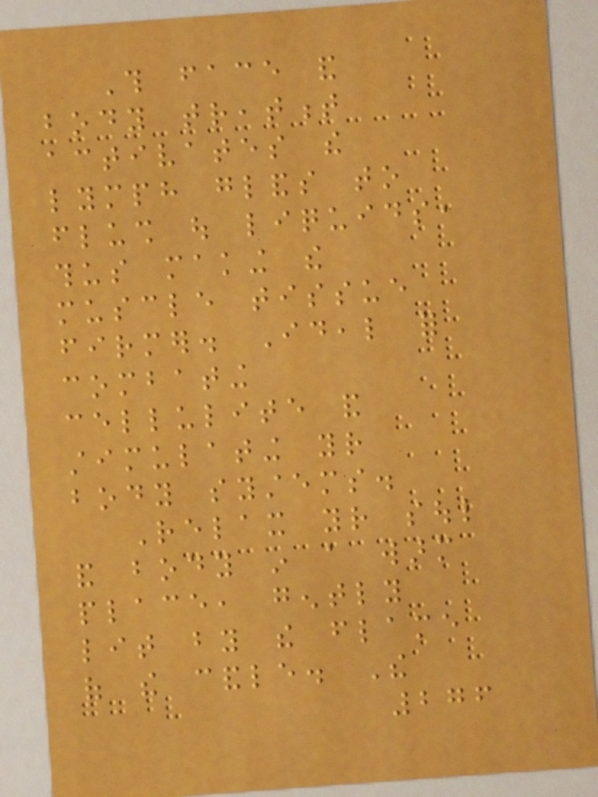This face and
body treatment
activates the
lymph glands to
flush out liquids,
thus making the
muscle tissue
firmer. Ideal for
combating
cellulite and
stimulating your
body systems.
Relax your soul
and body in a warm
place, gently
lit by the flame
of the candle. The
276
